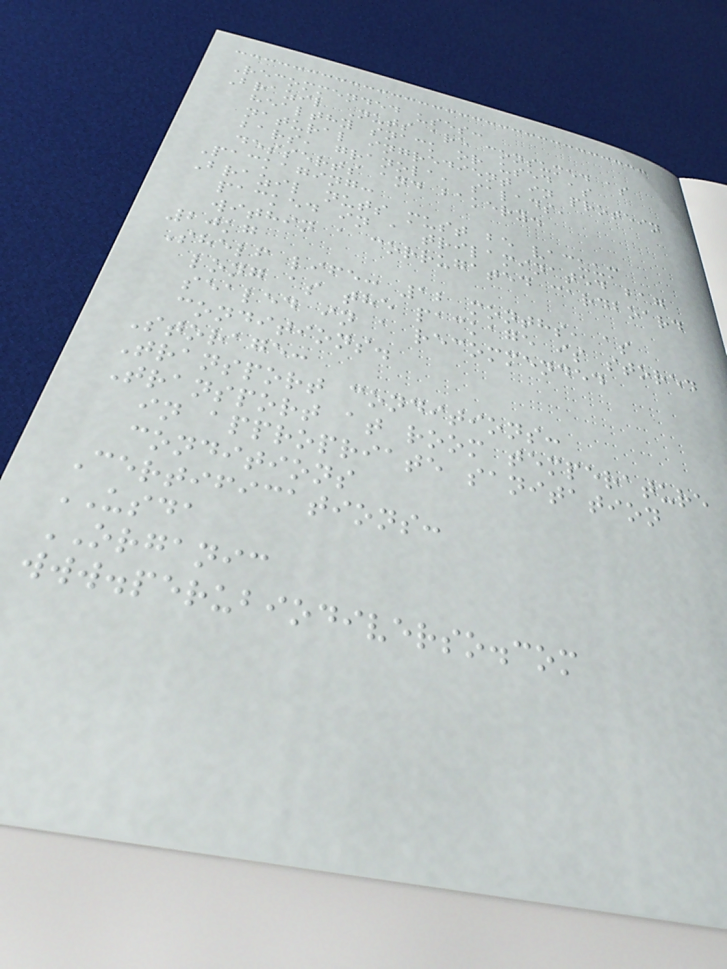Recommended uses:
Brazil Nuts are consumed as
healthy snack or used as
natural ingredient in protein
bars, granola, salads,
desserts and bakery.
Packaging:
Brazil nuts must be vacuum
packed in a trilaminated bag
within a corrugated cardboard
20kg
Shelf life: 12 months, as
long as the package is stored
sealed in a recommended
conditions.
Storage:
Transport conditions:
Transport at room temperature
in appropriate sanitation
conditions
Certifications:
USDA
ORGANIC
www.perubiodiverso.com
